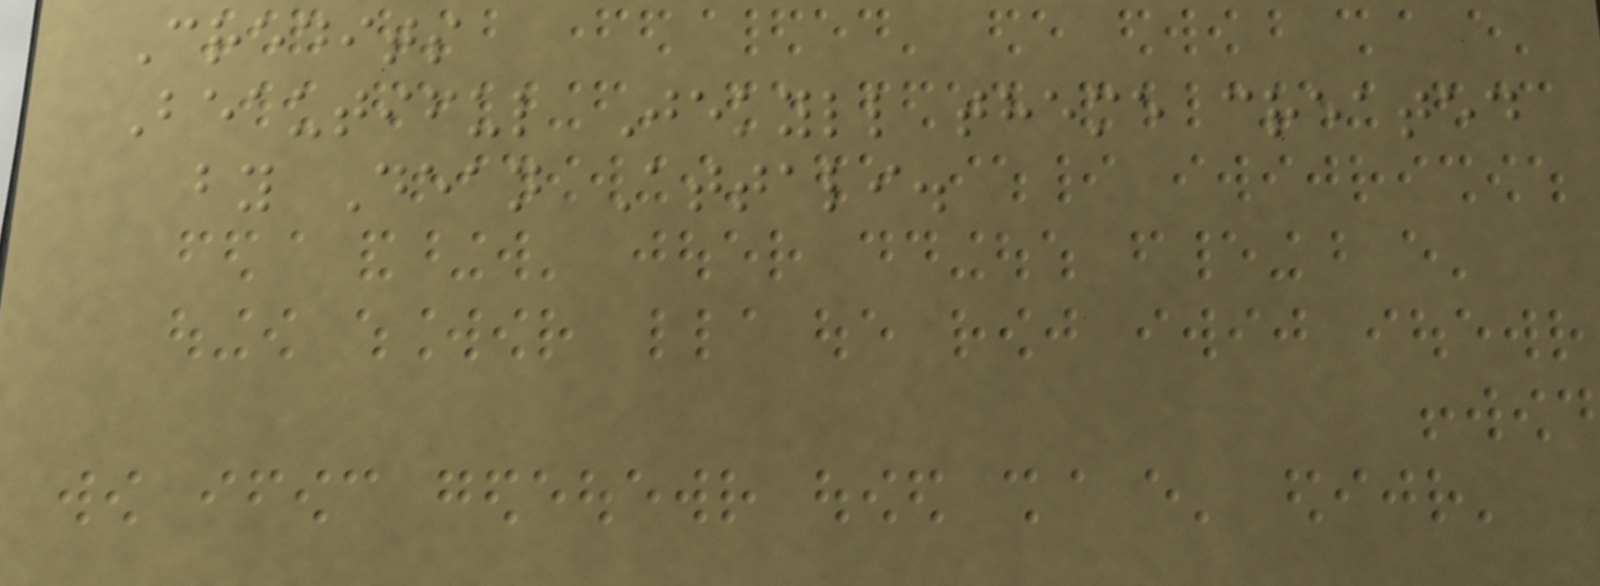Credits
Beautiful Jekyll theme created
by Dean Attali.
